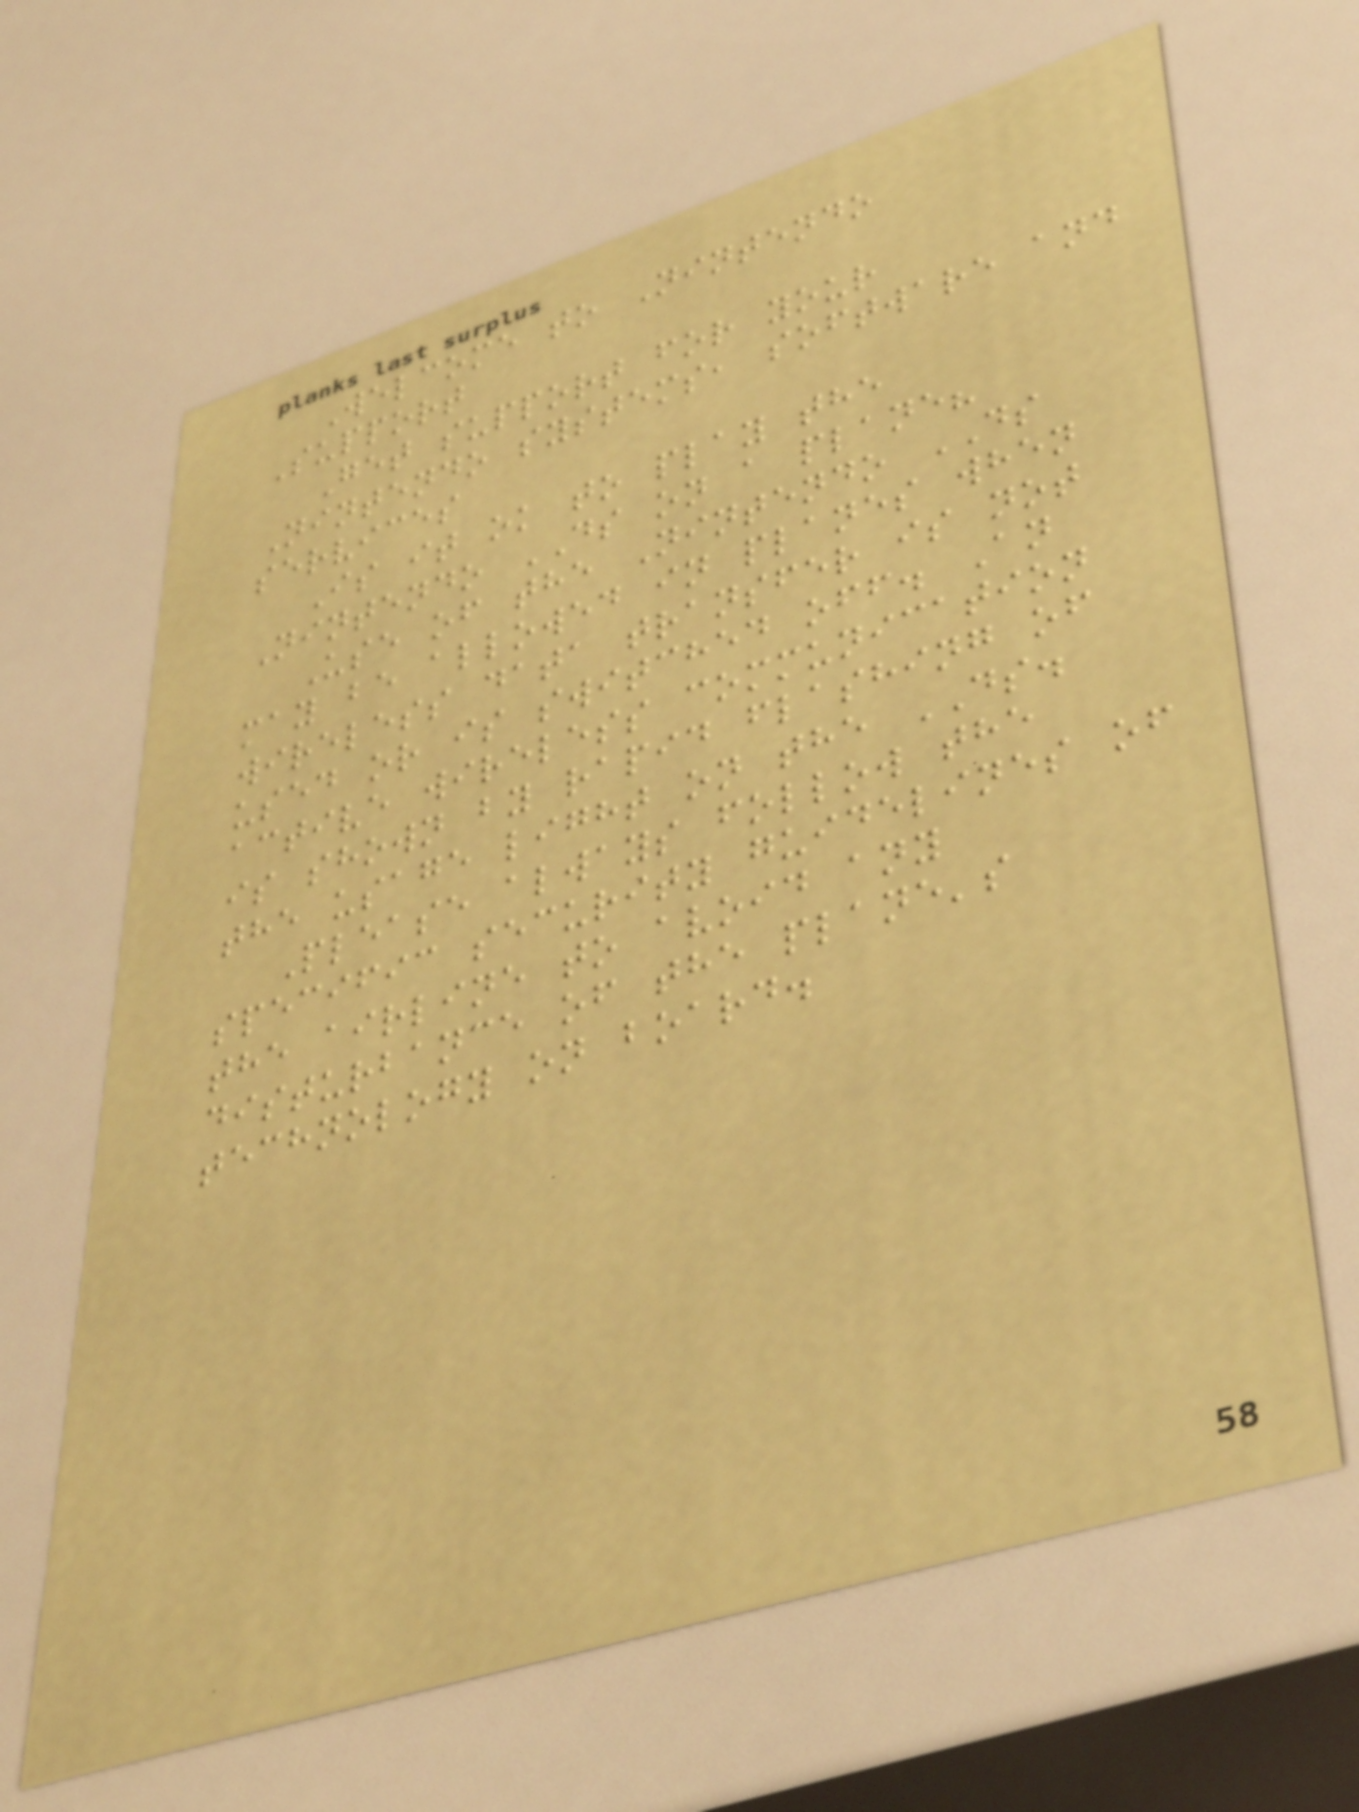Welcome to Nintendo
Support
Get support for your
Nintendo systems, software and
services
Is it ok to play the
Nintendo DS on a plane?
Use of the Nintendo DS
may be allowed in planes when
wireless data transfer is not
used or is switched off. An
active wireless communication
is shown by rapid flashing of
the usage light on the DS.
Please always follow the
specific security guidelines of
the airline to avoid any
disturbance of the plane's
technology on board.
